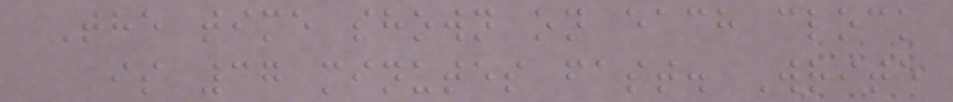The time shown on each clock
is 37 minutes fast. Write
